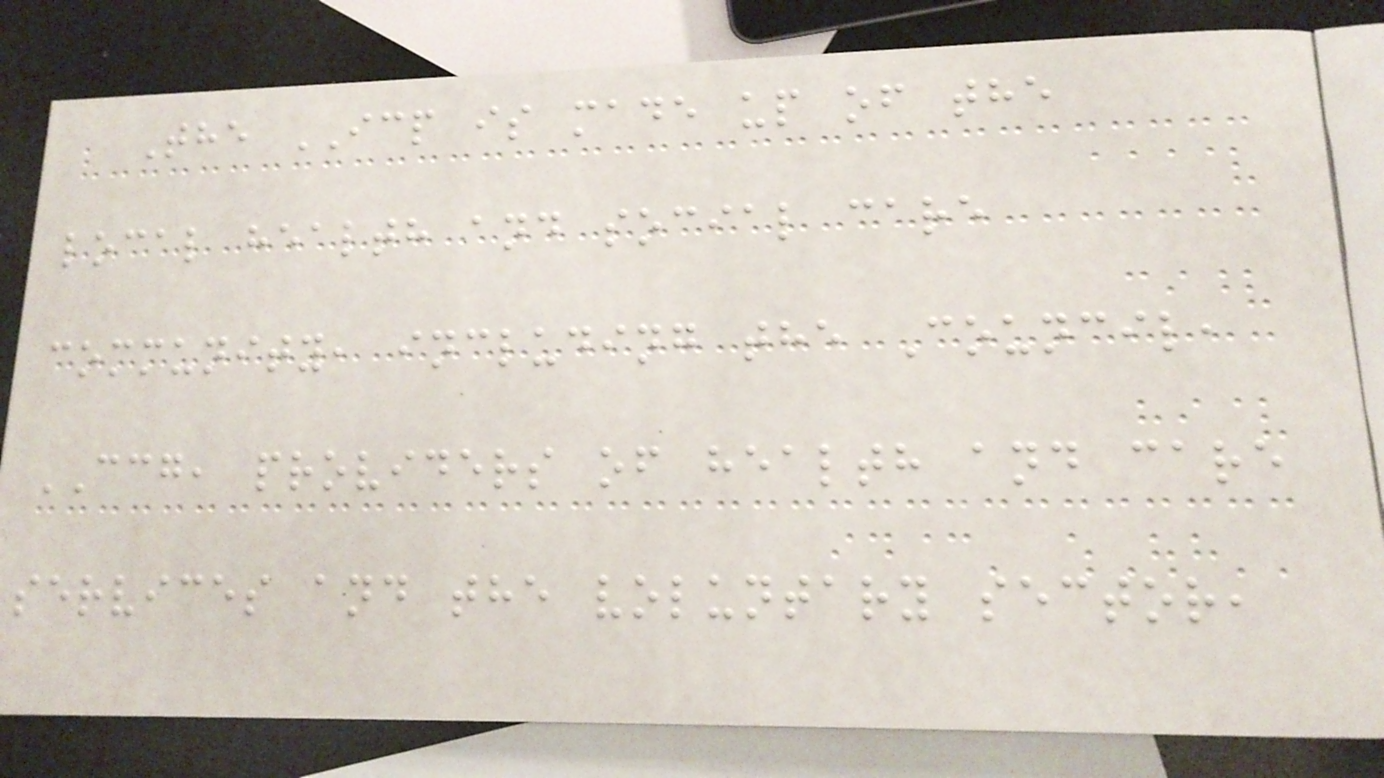The ICP is made up of the
local health and social care
community, including the Council,
CCG, providers of health and care
services and the voluntary sector,
